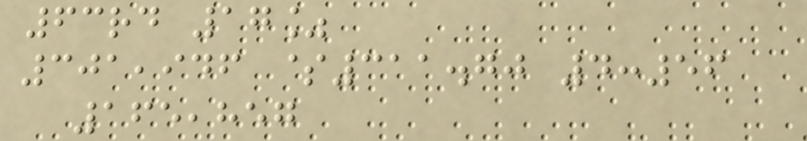63rd 17%
301,946 $311.70 4:56
165,857
